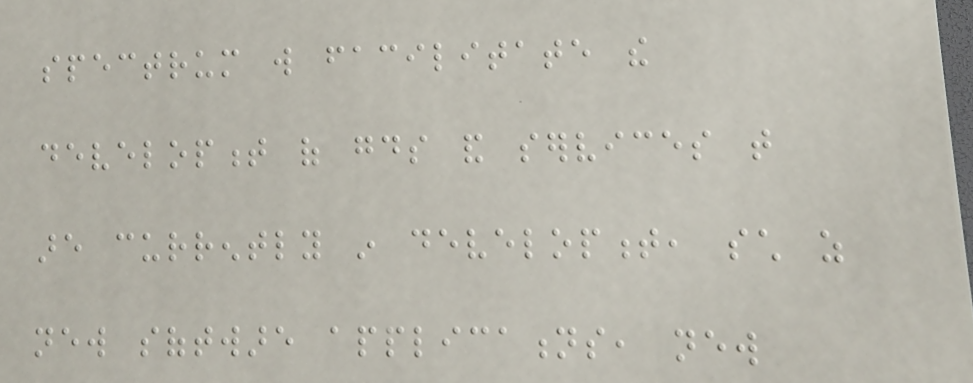spectrum will facilitate the
development of goods and services that
are currently in development, such as
new software applications, new
